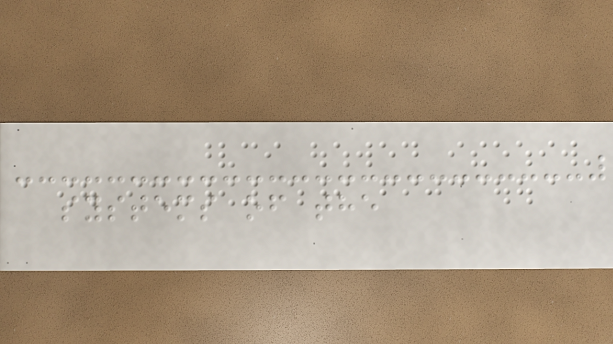systems of the
